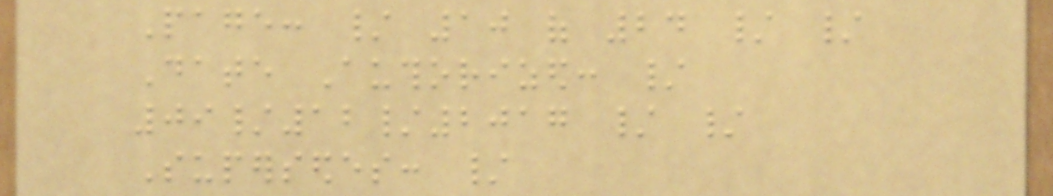Page: / 10 of 24 / /
Date Authorized: /
09/12/2017 / /
Supersedes: /
